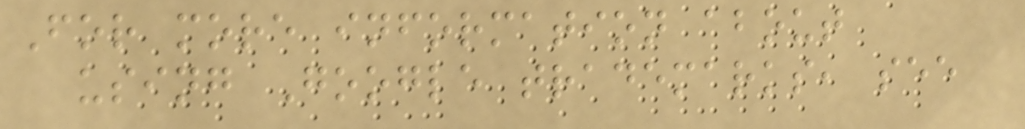For more information about
using Google trademarks, see
